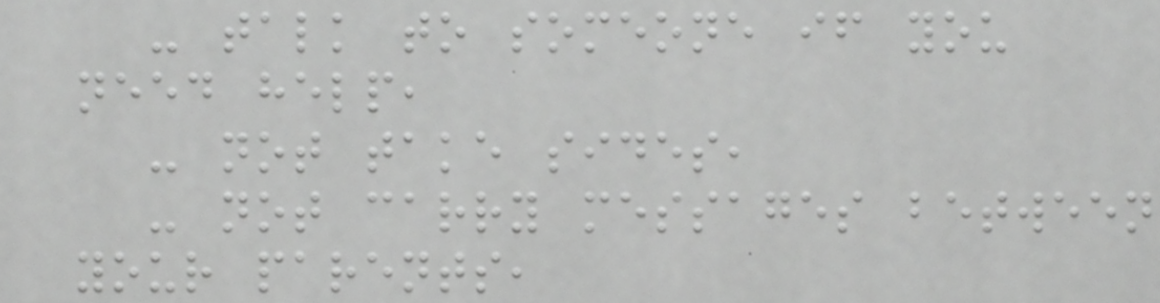- talk to someone if you
need help,
- not take sides,
- not carry messages between
your parents,
